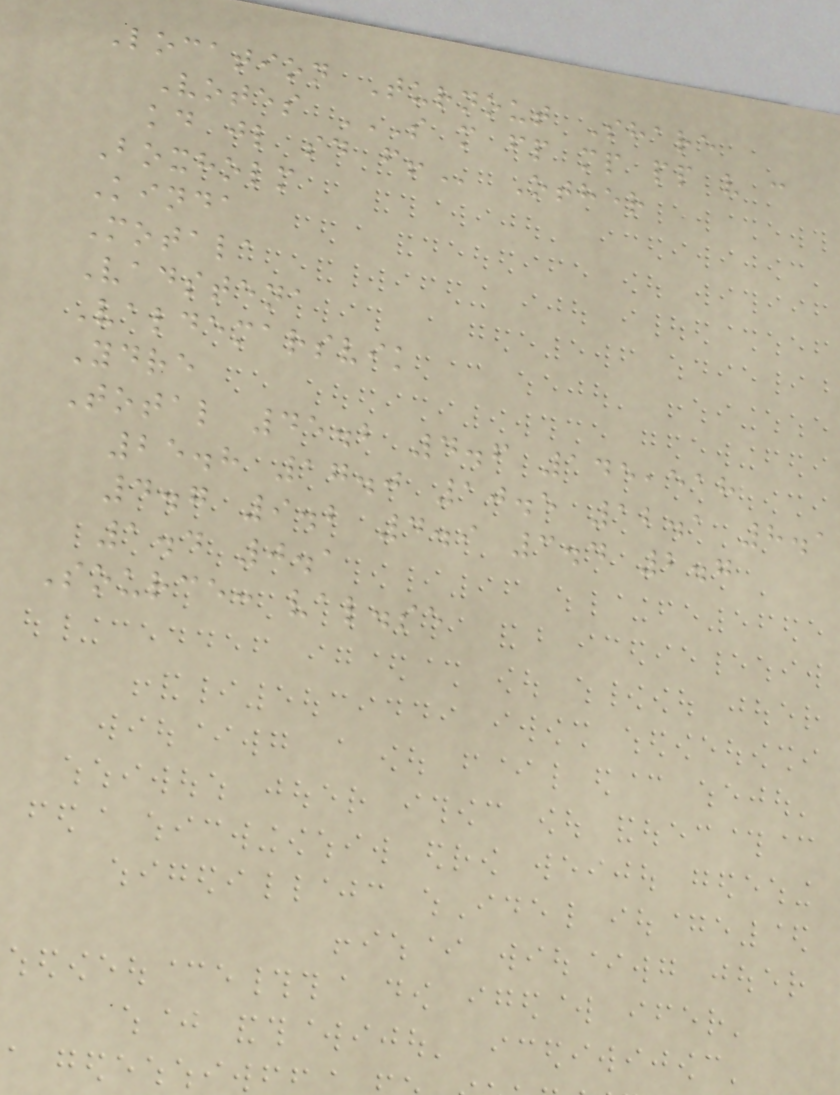Location Turnout Share
Votes S M FP MP PP V C
KD JL SD F! Other
Boxholm
Kinda
Motala
Vadstena
Valdemarsvik
Ydre
Total 45.2 4.6 145,518
25.8 17.0 10.5 12.1 8.1
4.7 9.2 4.9 3.4 2.7
1.4 0.1
Source: val.se
